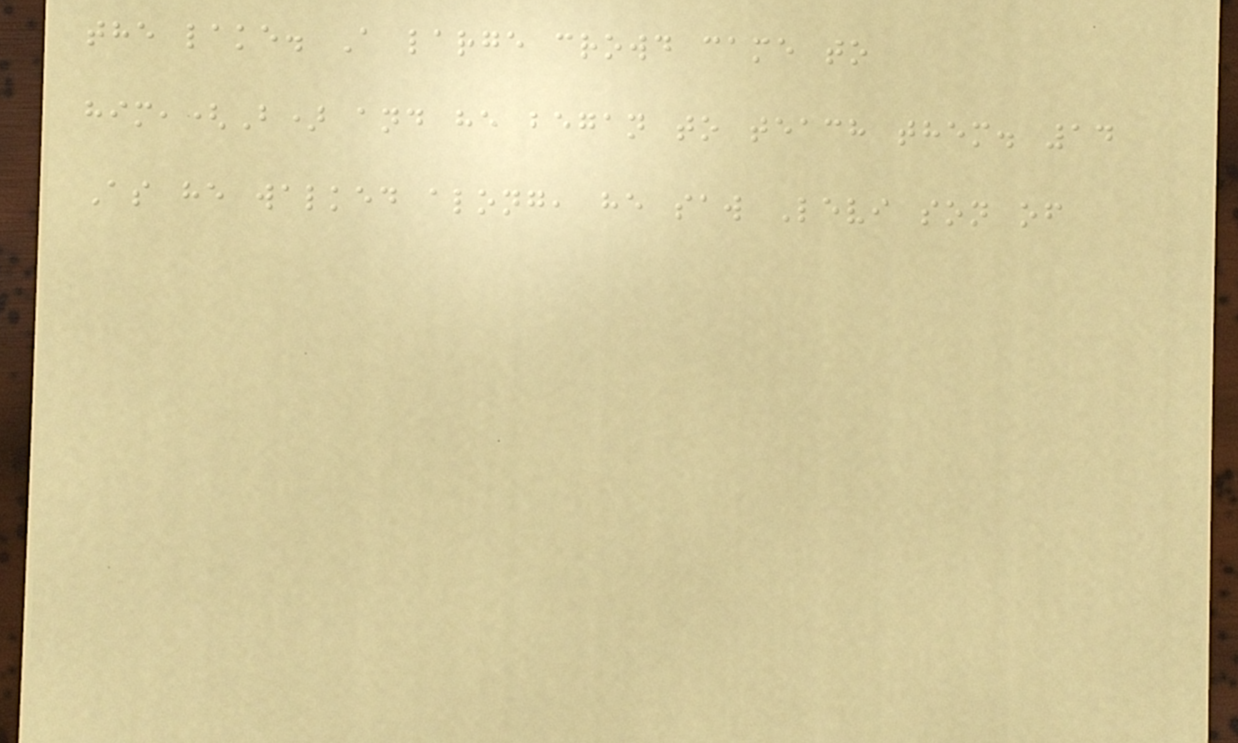the lake. A large crowd came to
him,(B) and he began to teach them. 14
As he walked along, he saw Levi son of
